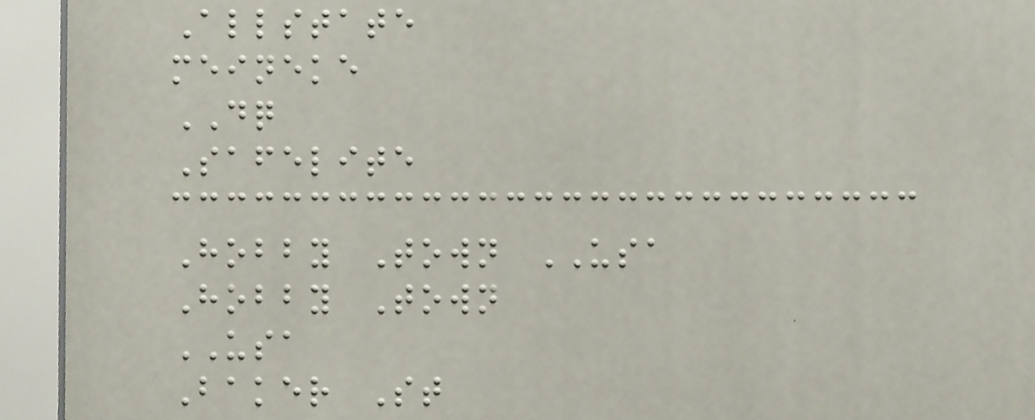Allstate
meineke
DQ
Safelite
Hobby Town USA
Hobby Town
USA
Baker St
